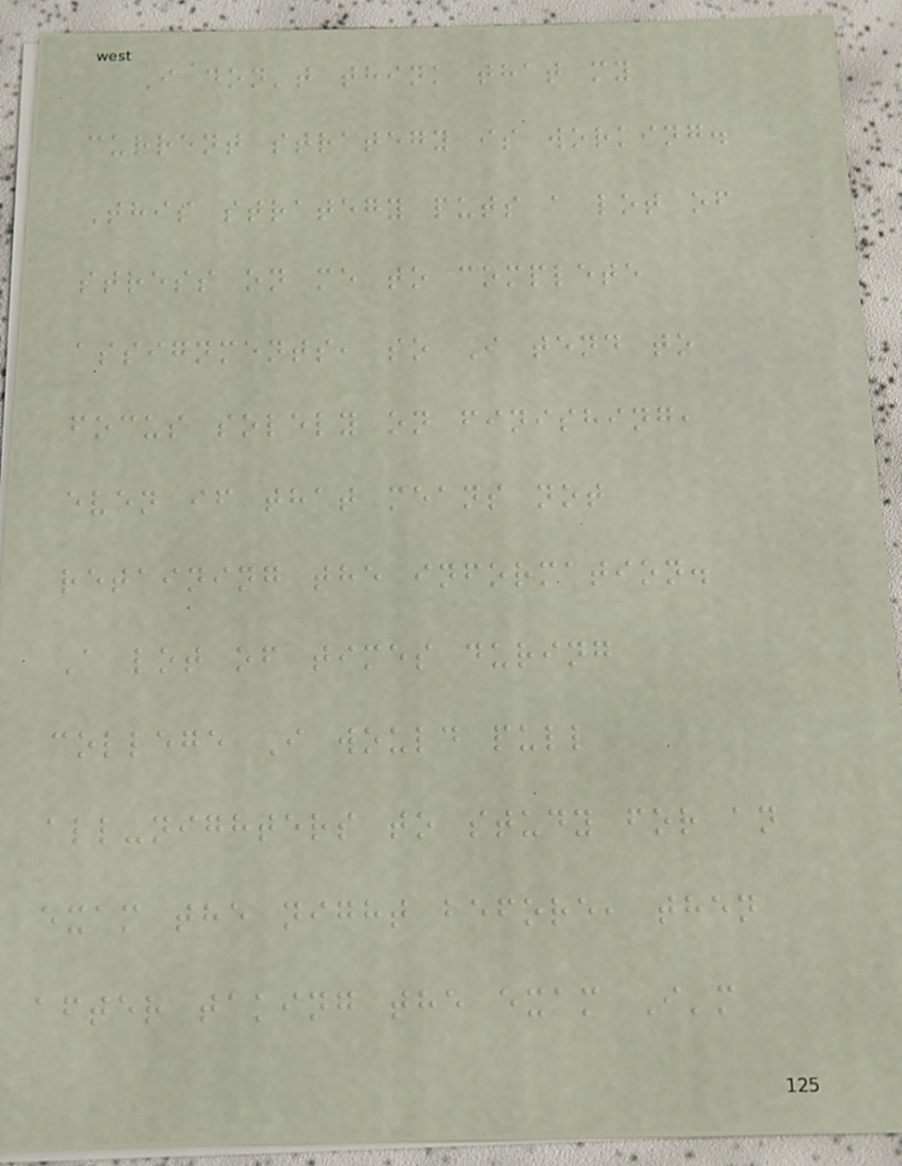I don't think that my
current strategy is working.
This strategy puts a lot of
stress on me to complete
assignments, so I tend to
focus solely on finishing,
even if that means not
retaining the information.
A lot of times during
college I would pull
all-nighters to study for an
exam the night before, then
after taking the exam I'm
